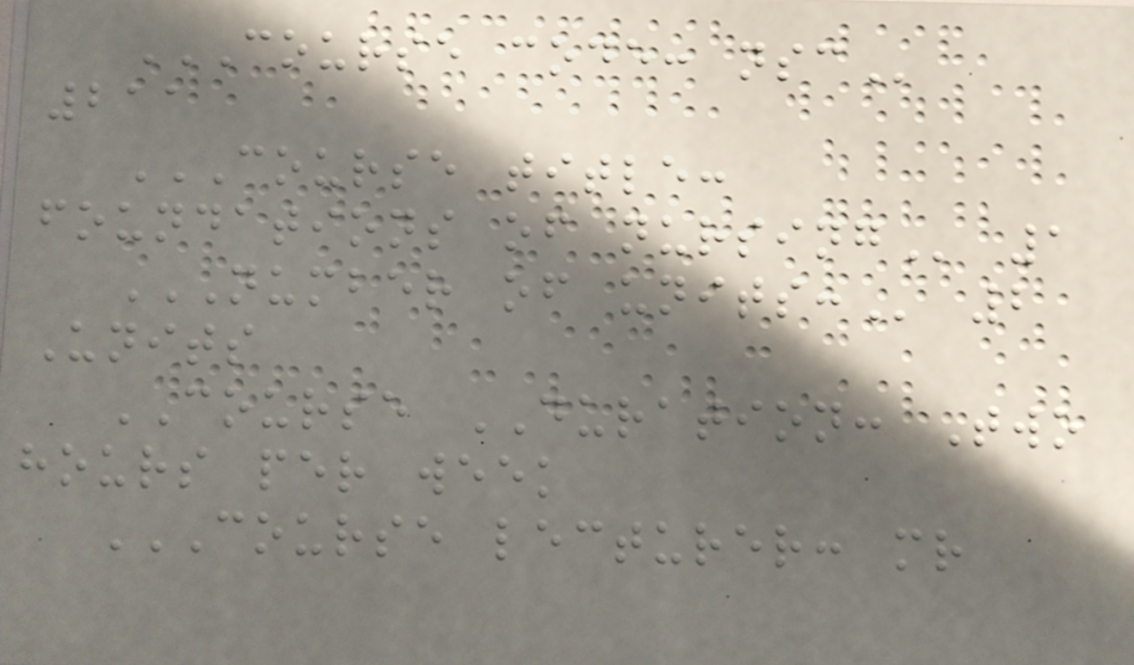COURSE CODE: NSC
211
COURSE TITLE:
FOUNDATIONS OF NURSING 1
NUMBER OF UNITS: 2
Units
COURSE DURATION: Two
hours per week
COURSE LECTURER: MR
